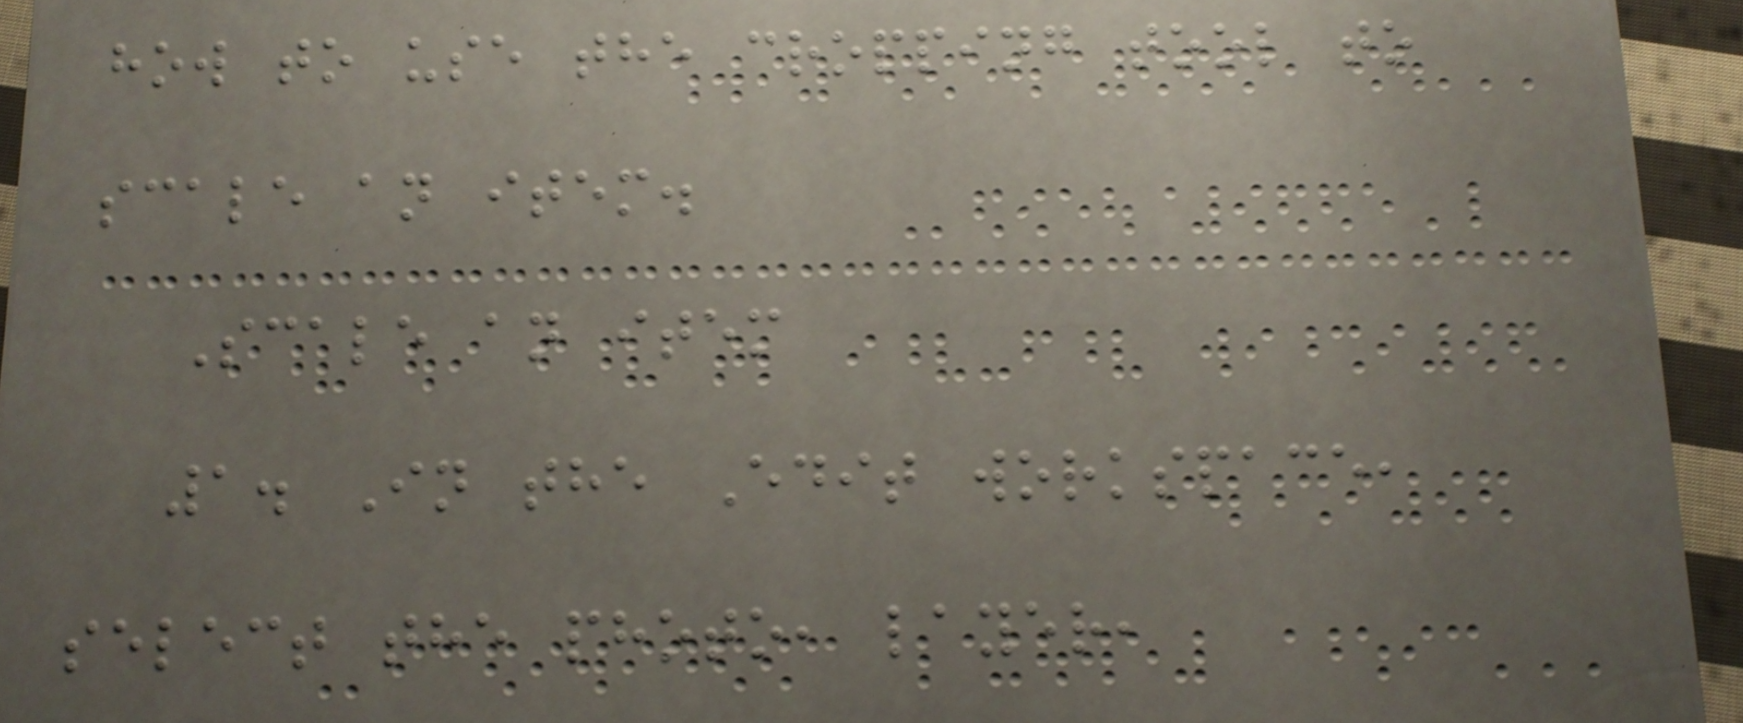how to use the cropping tool to
scale an item.
Scale an item
1. In the Edit workspace,
select the photo, layer,
